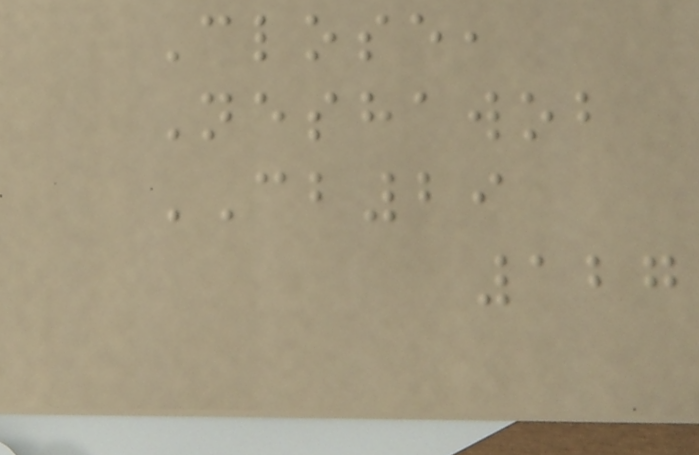Close,
Neshawob
CB29
127
